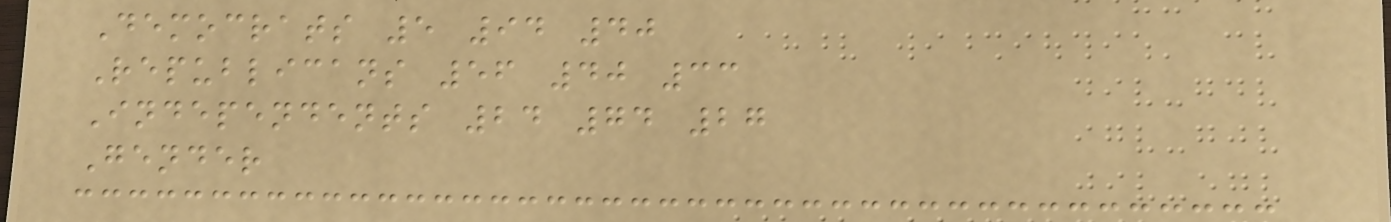Democrats 5 94 40
Republicans 56 40 33
Independents 24 74 27
Gender
